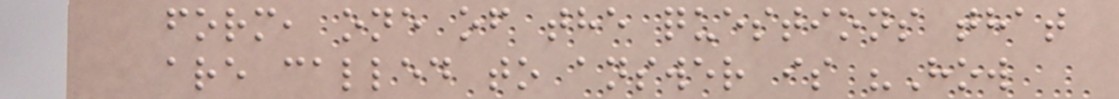form, one of the questions that
are called to answer is "How
